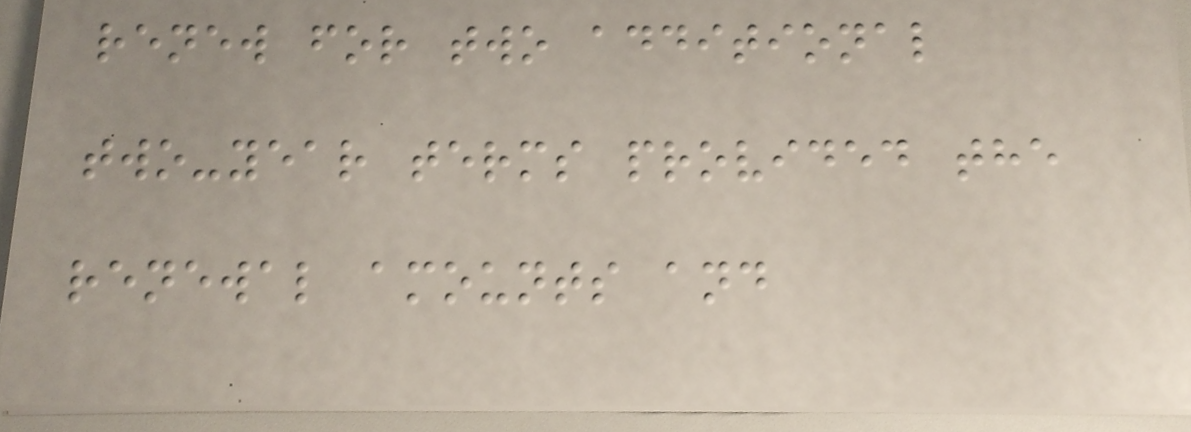renew for two additional
two-year terms provided the
renewal amounts and
